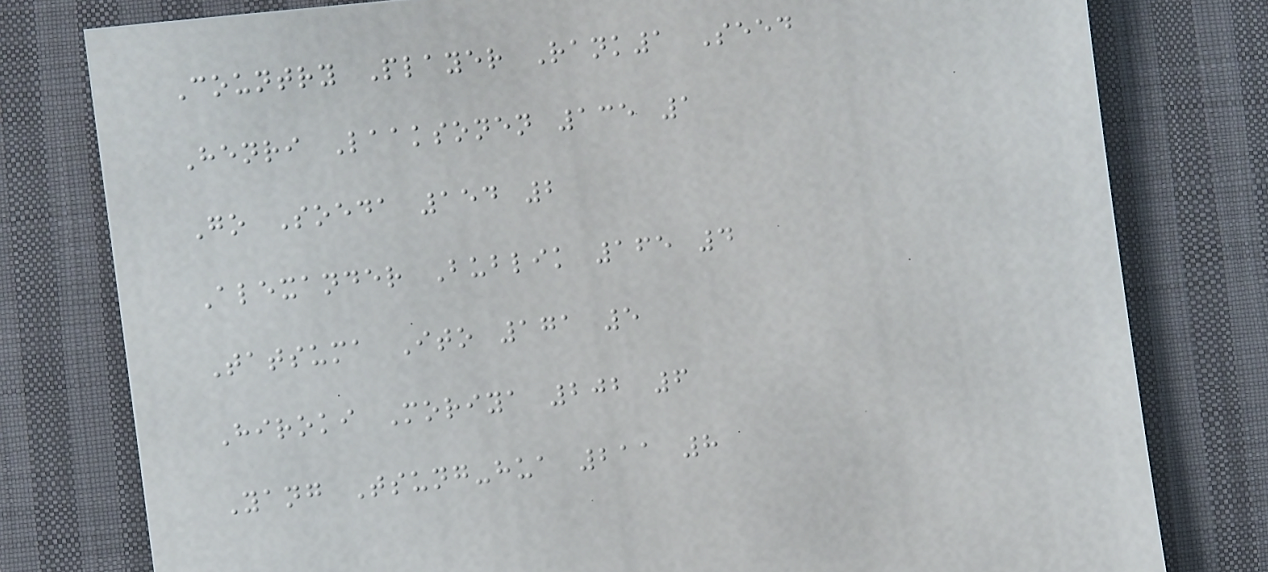Country Player Rank1 Seed
Henri Laaksonen 135 1
Go Soeda 154 2
Alexander Bublik 165 4
Tatsuma Ito 171 5
Hiroki Moriya 202 6
Yang Tsung-hua 211 8
